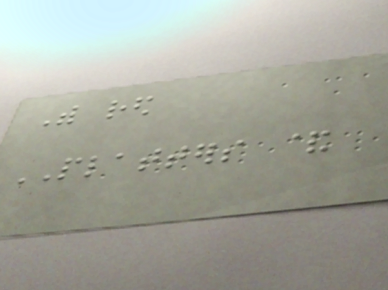With red
PLATTERS &
